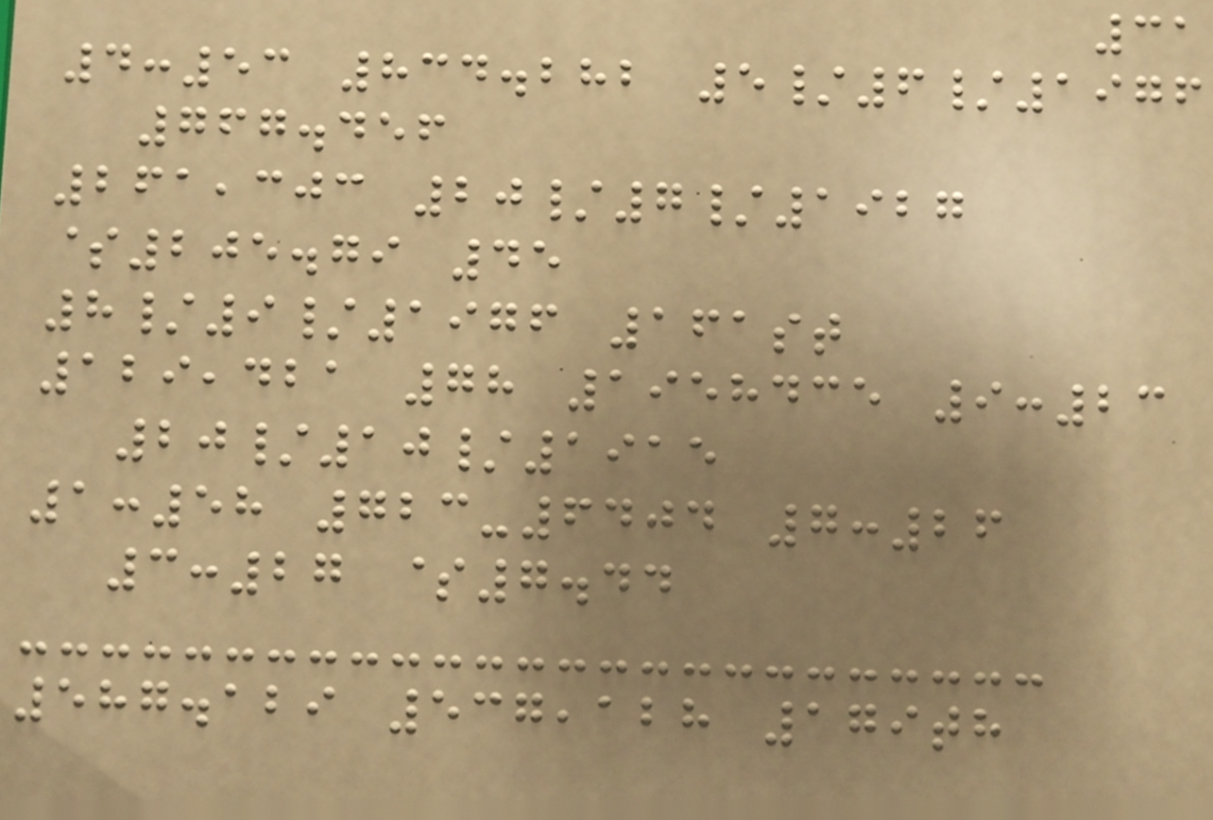31
4:53 834.282 5/6/1976
767.456
261,303 20/7/1927
$205.79 45
8/9/1976 161st
129,421 78 1958435 9:23
20/10/1915
1:58 723-6404 7:26
3:27 $7.44
587.129 537,128 179th
